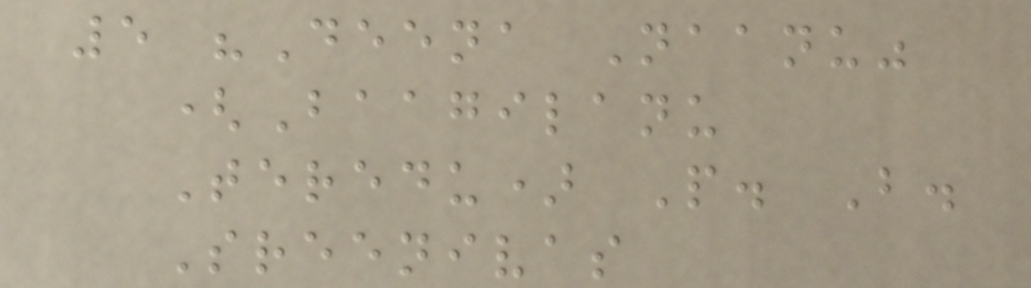5 "Deena Naanu"
(Baagilanu
Teredu) P. B.
Sreenivas
